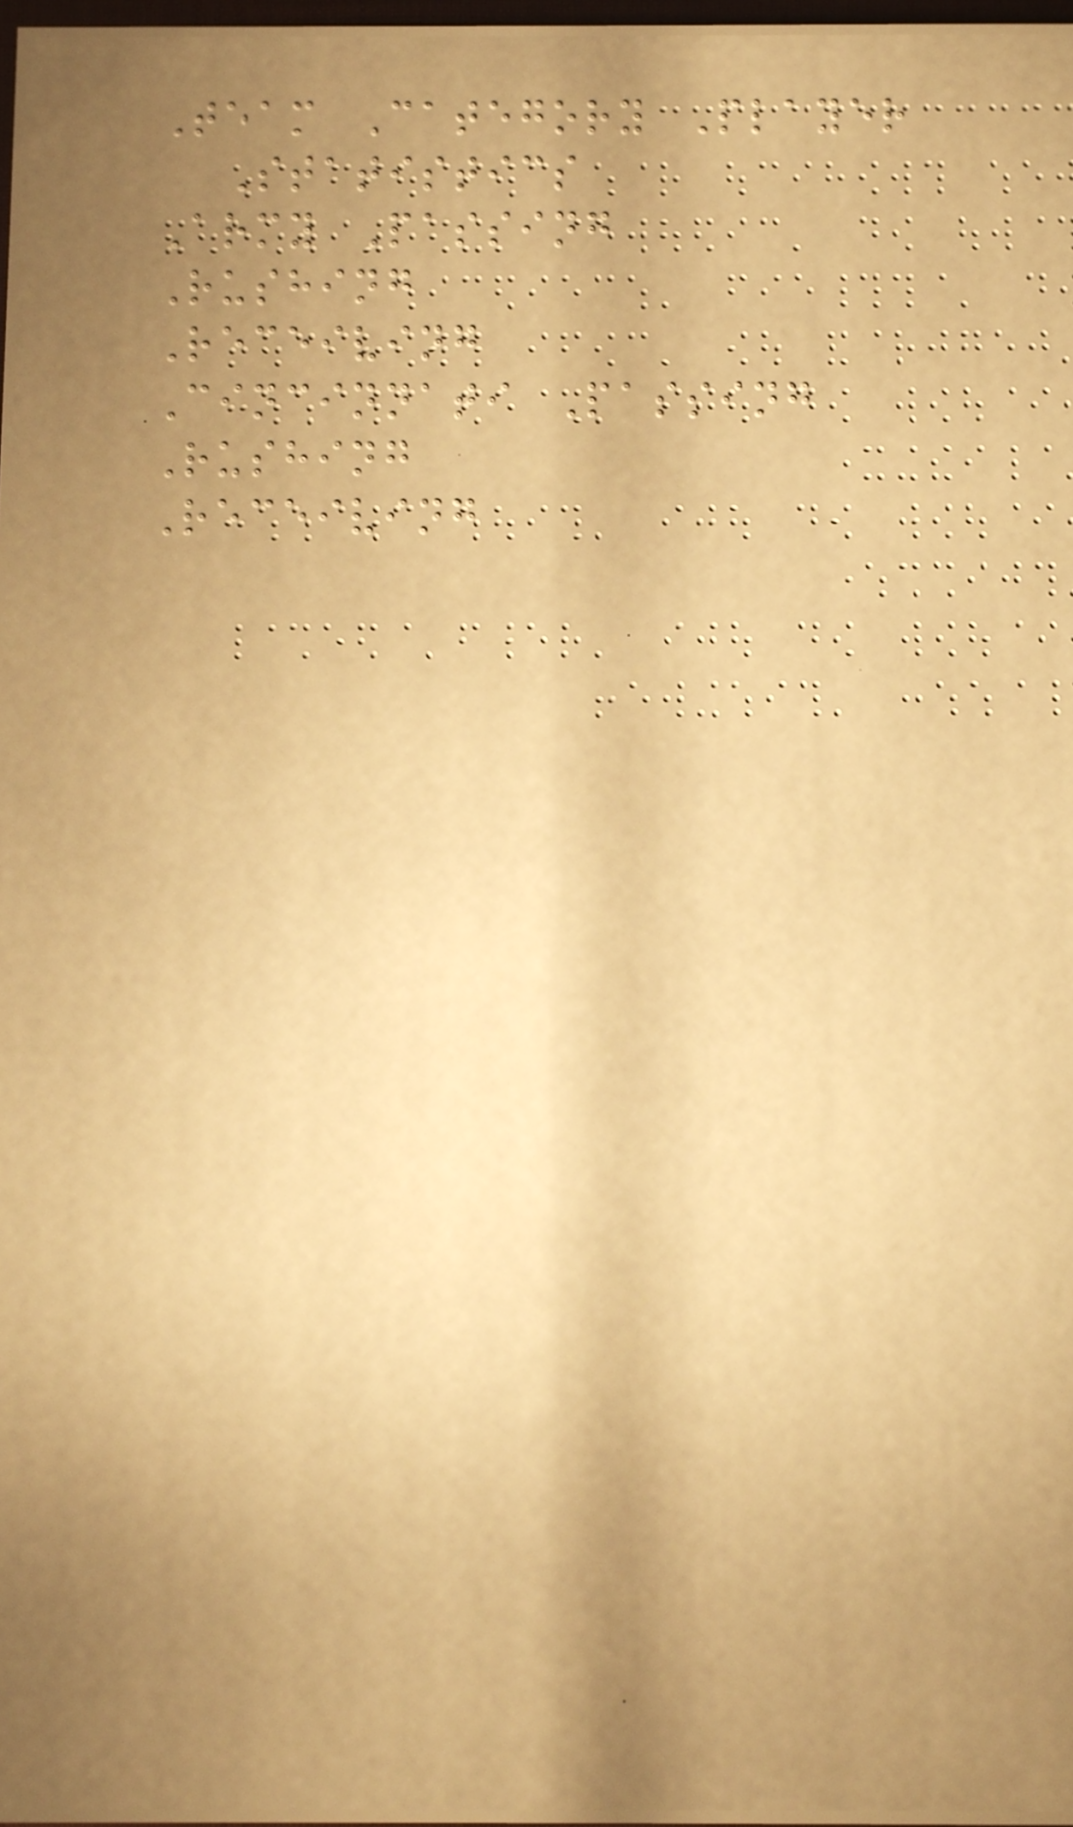Team Category Player
Statistics
Army Passing
Rushing
Receiving
Cincinnati Passing
Rushing
Receiving
